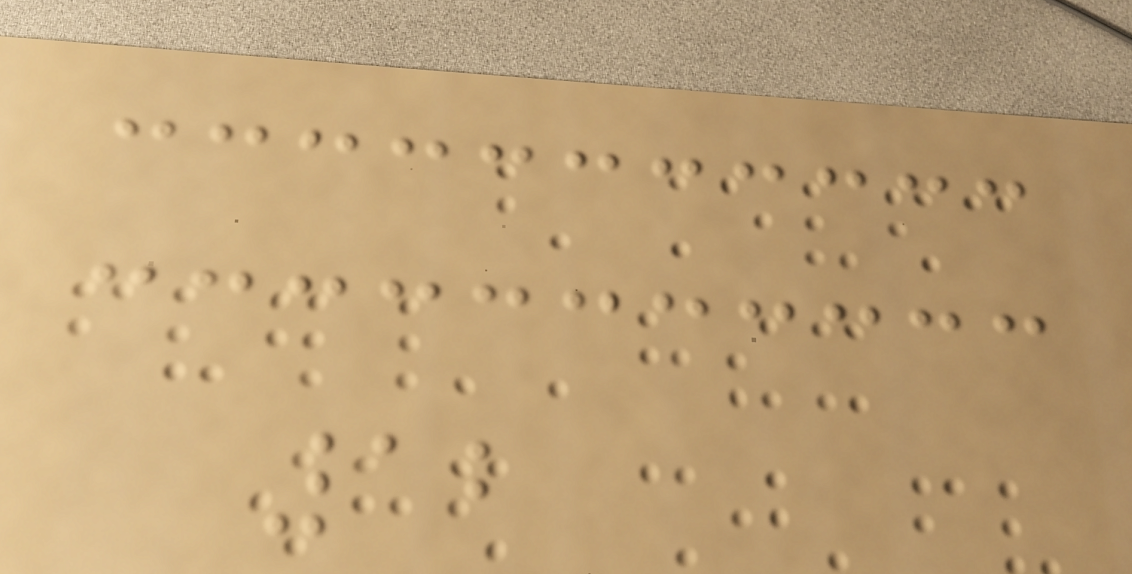12
